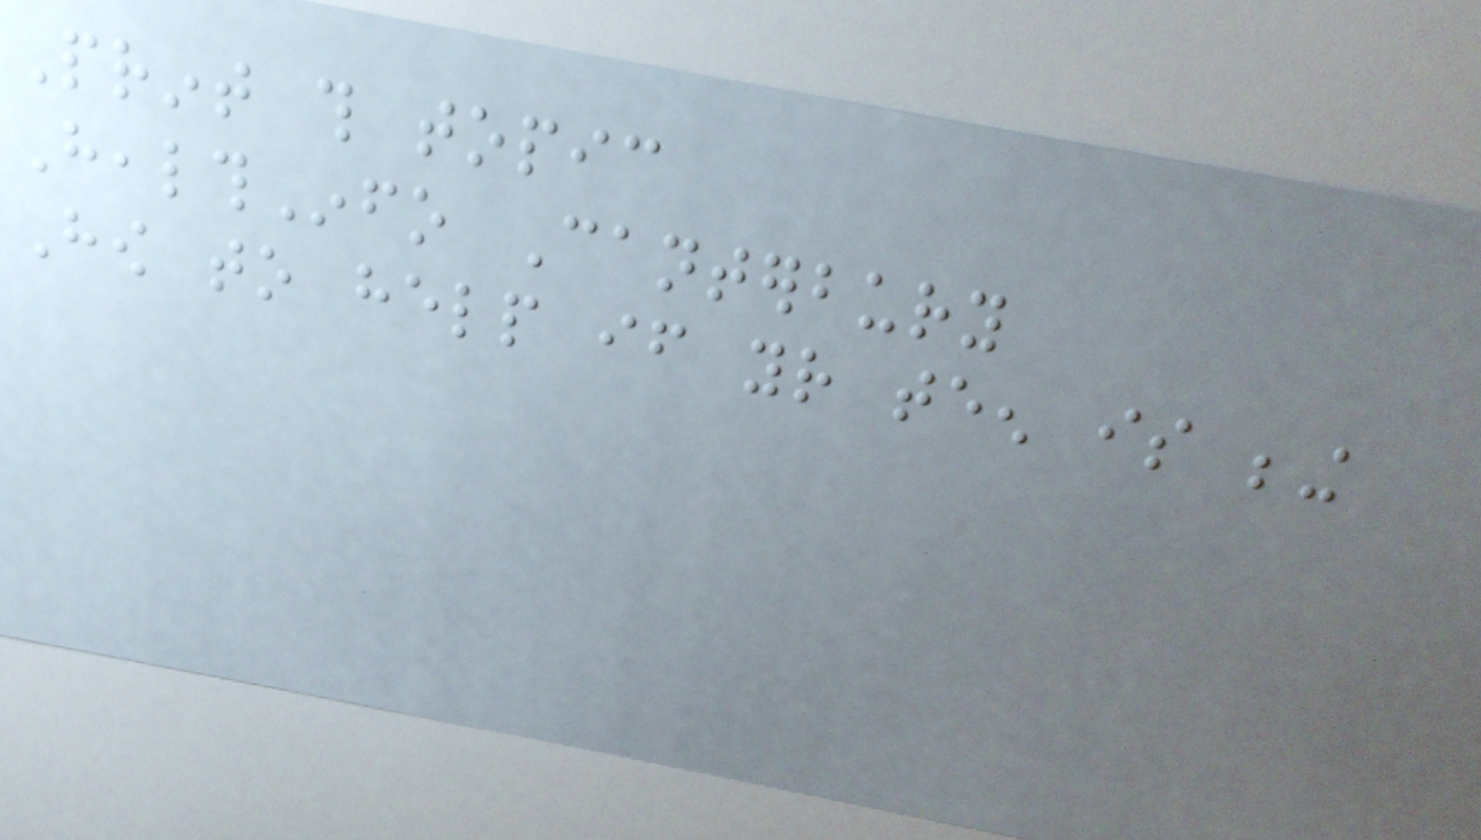Print this topic
HealthInfo Canterbury
How to help if your teen is being
